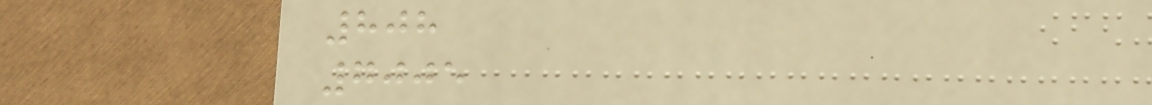808
7005
